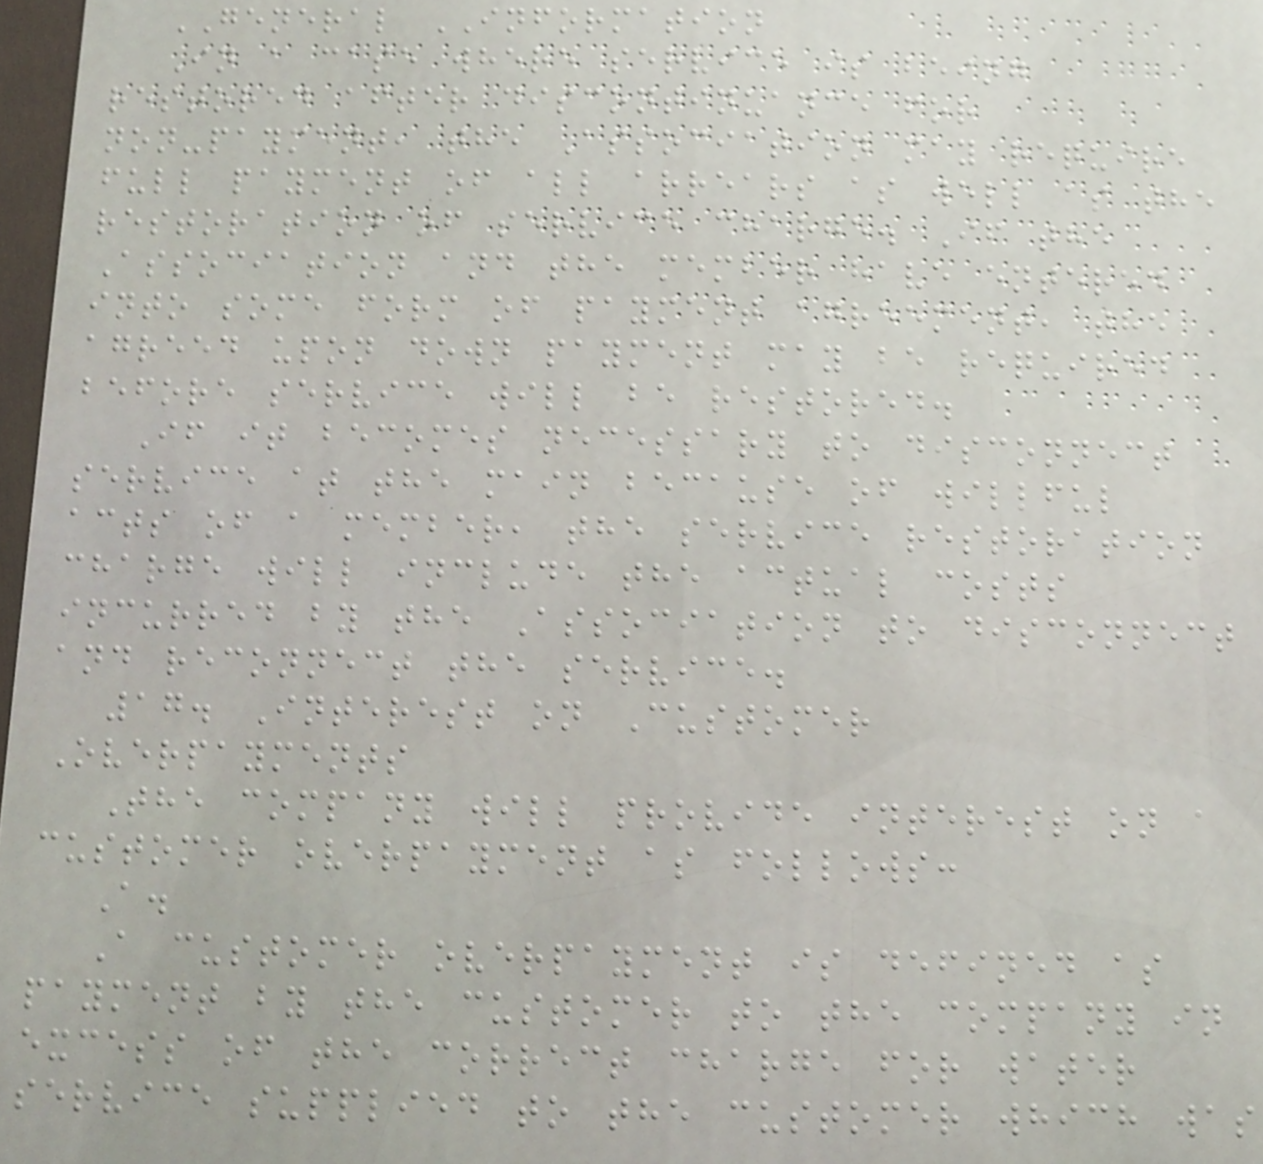GENERAL INFORMATION
In a case where service is being
restored after discontinuance for
non-payment, the Association may require
full payment of all arrears as well as the
restoration of service charge. If the
Association and the member have entered
into some form of payment agreement, the
agreed upon down payment may be required
before service will be restored.
If it becomes necessary to disconnect
service at the main because of willful
acts of a member, the service restoration
charge will include the actual costs
incurred by the Association to disconnect
and reconnect the service.
17. Interest on Customer
Overpayments
The company will provide interest on a
customer overpayment as follows:
A.
A customer overpayment is defined as
payment by the customer to the company in
excess of the correct charge for water
service supplied to the customer which was
